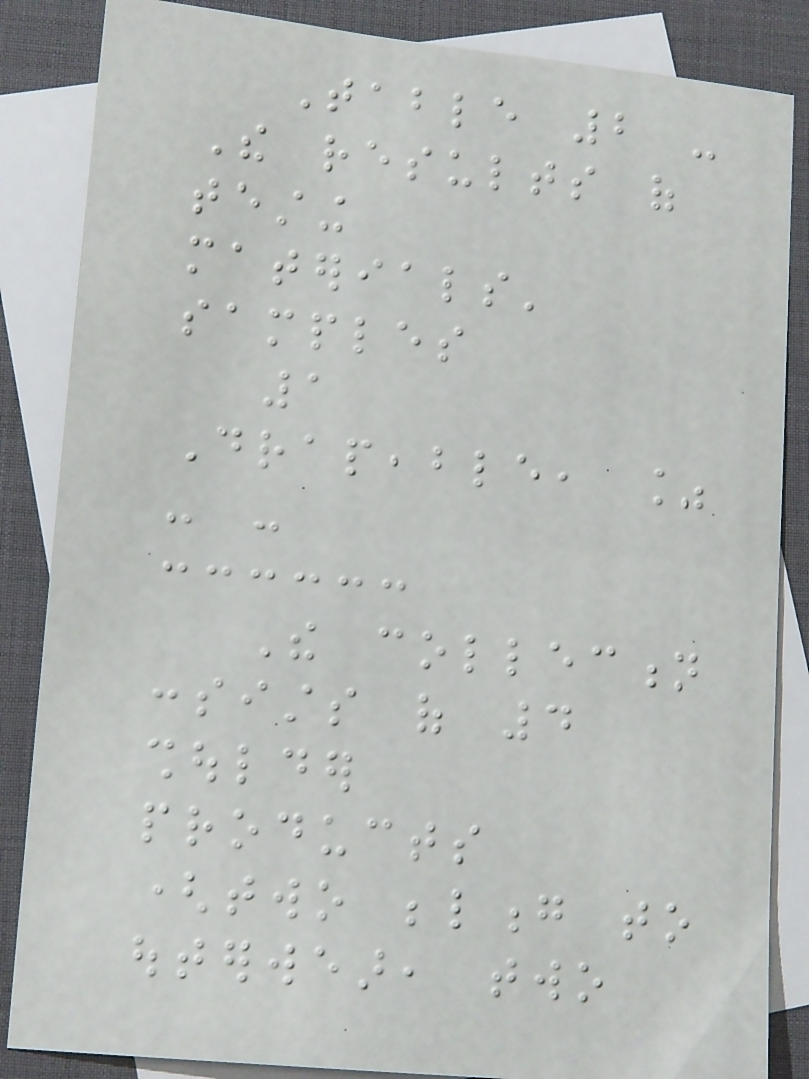Table 2 -
The results of
testing
materials'
samples
1
Drapeable, %
- -
The collection
consists of 4
shoulder
products
(two belong to
outerwear, two
